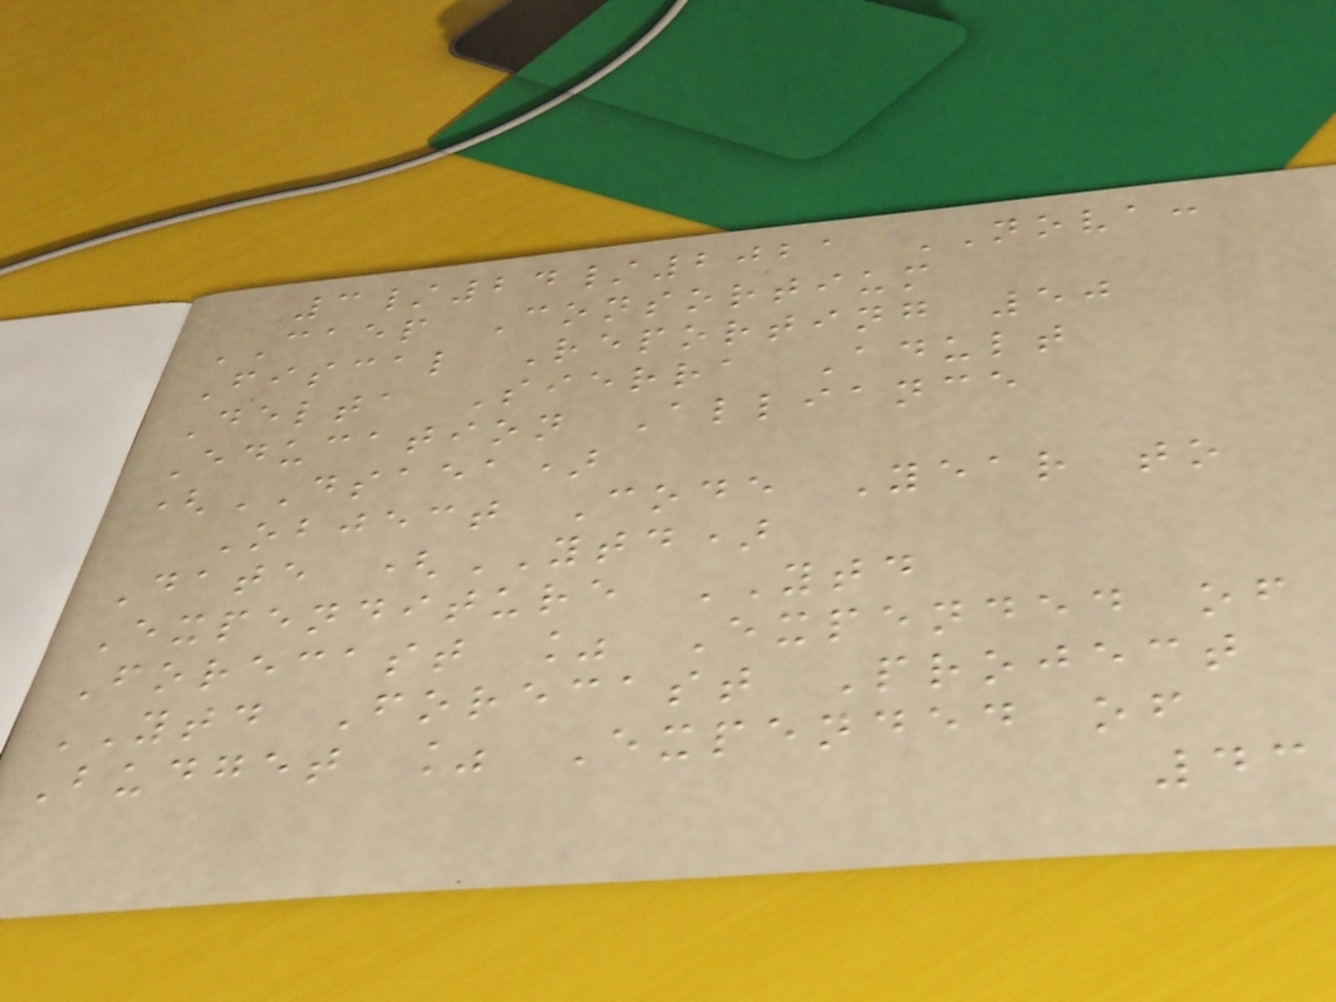3/24/2021 NOVA:
CAEP Consortium
Fiscal Reporting 50
Delta Sierra Adult
Education Alliance
(DSAEA)
Object Code Year to
Date (YTD)
Expenditure YTD
Forecast % Expended of
YTD Forecast Project
Budget % Expended of
43
